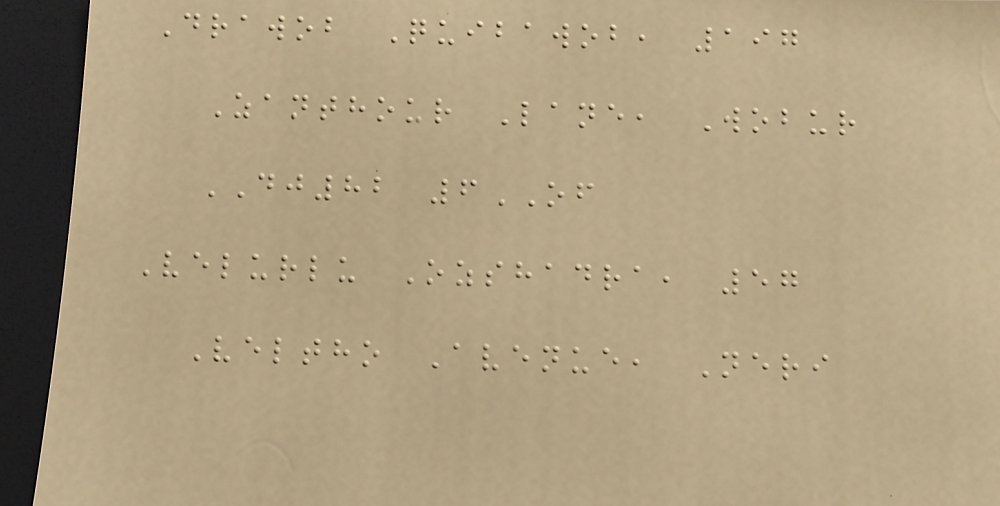Drawob Quibawob, 197
Zanthour Lane, Wobur
DJ82 6OF
Velurlu Ozshadra, 57
Veltho Avenue, Neri
